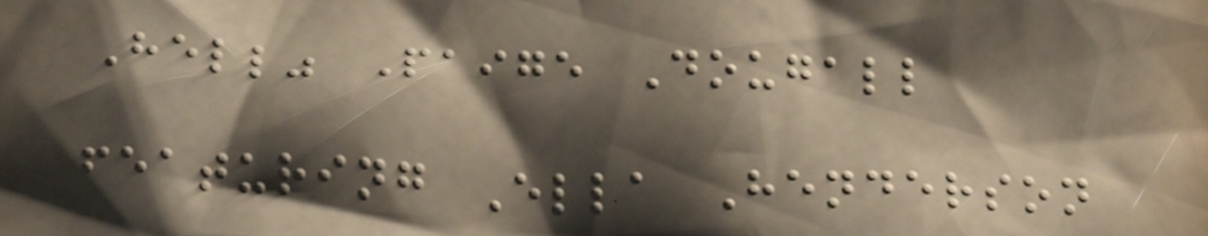Hell" Paige Dougall
featuring Ella Henderson
